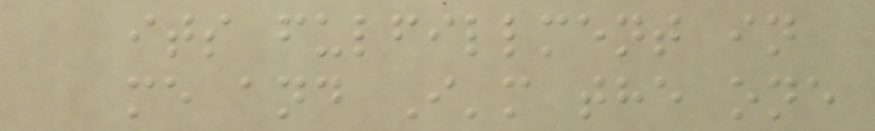its fulfillment in
me and I'm the one
